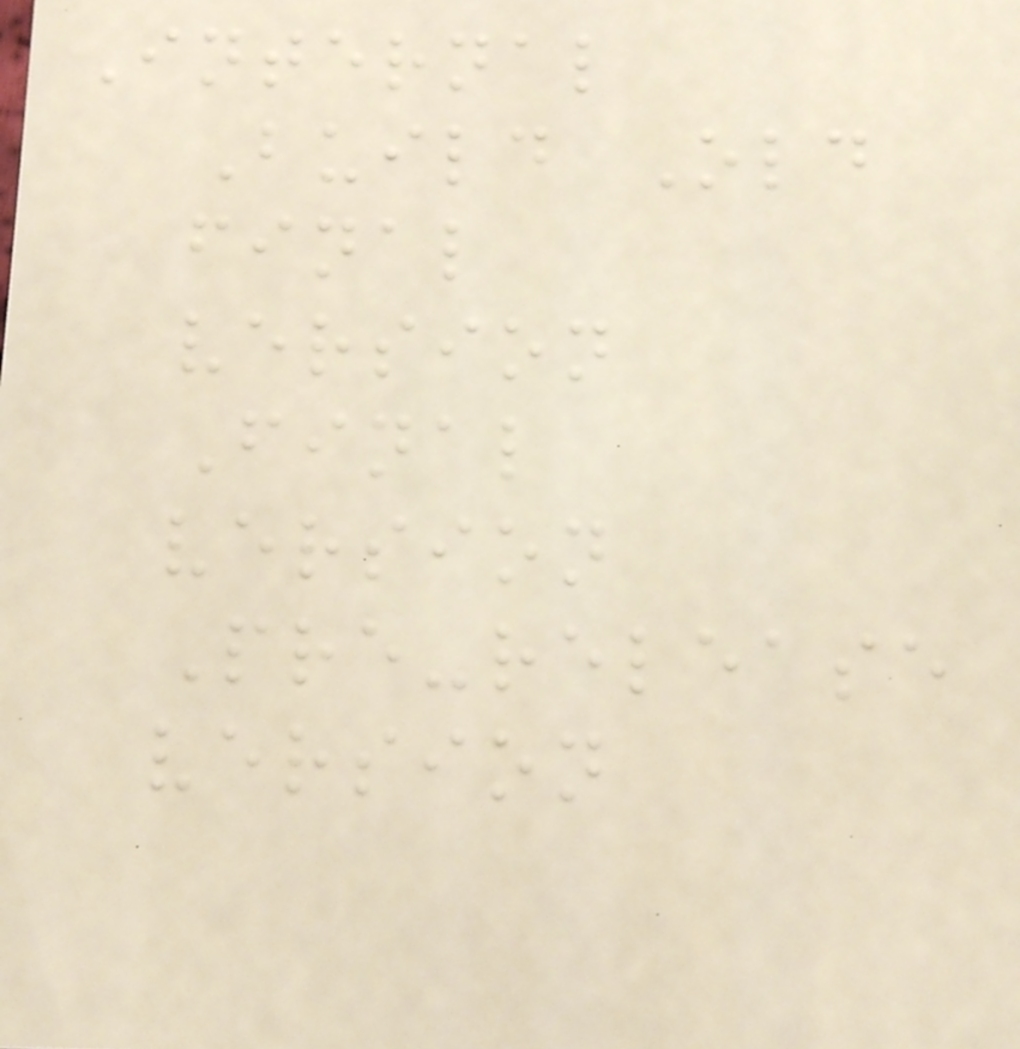Internal
Build Old
final
version
Final
version
Pre-release
version
